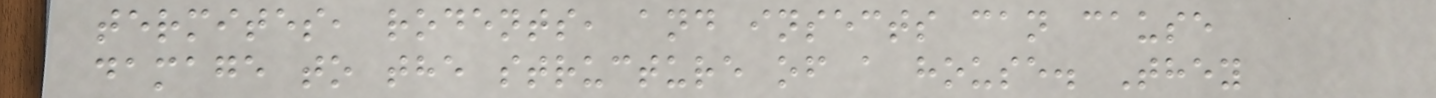termites, rodents, and insects can cause
damage to the structure of a house. They
